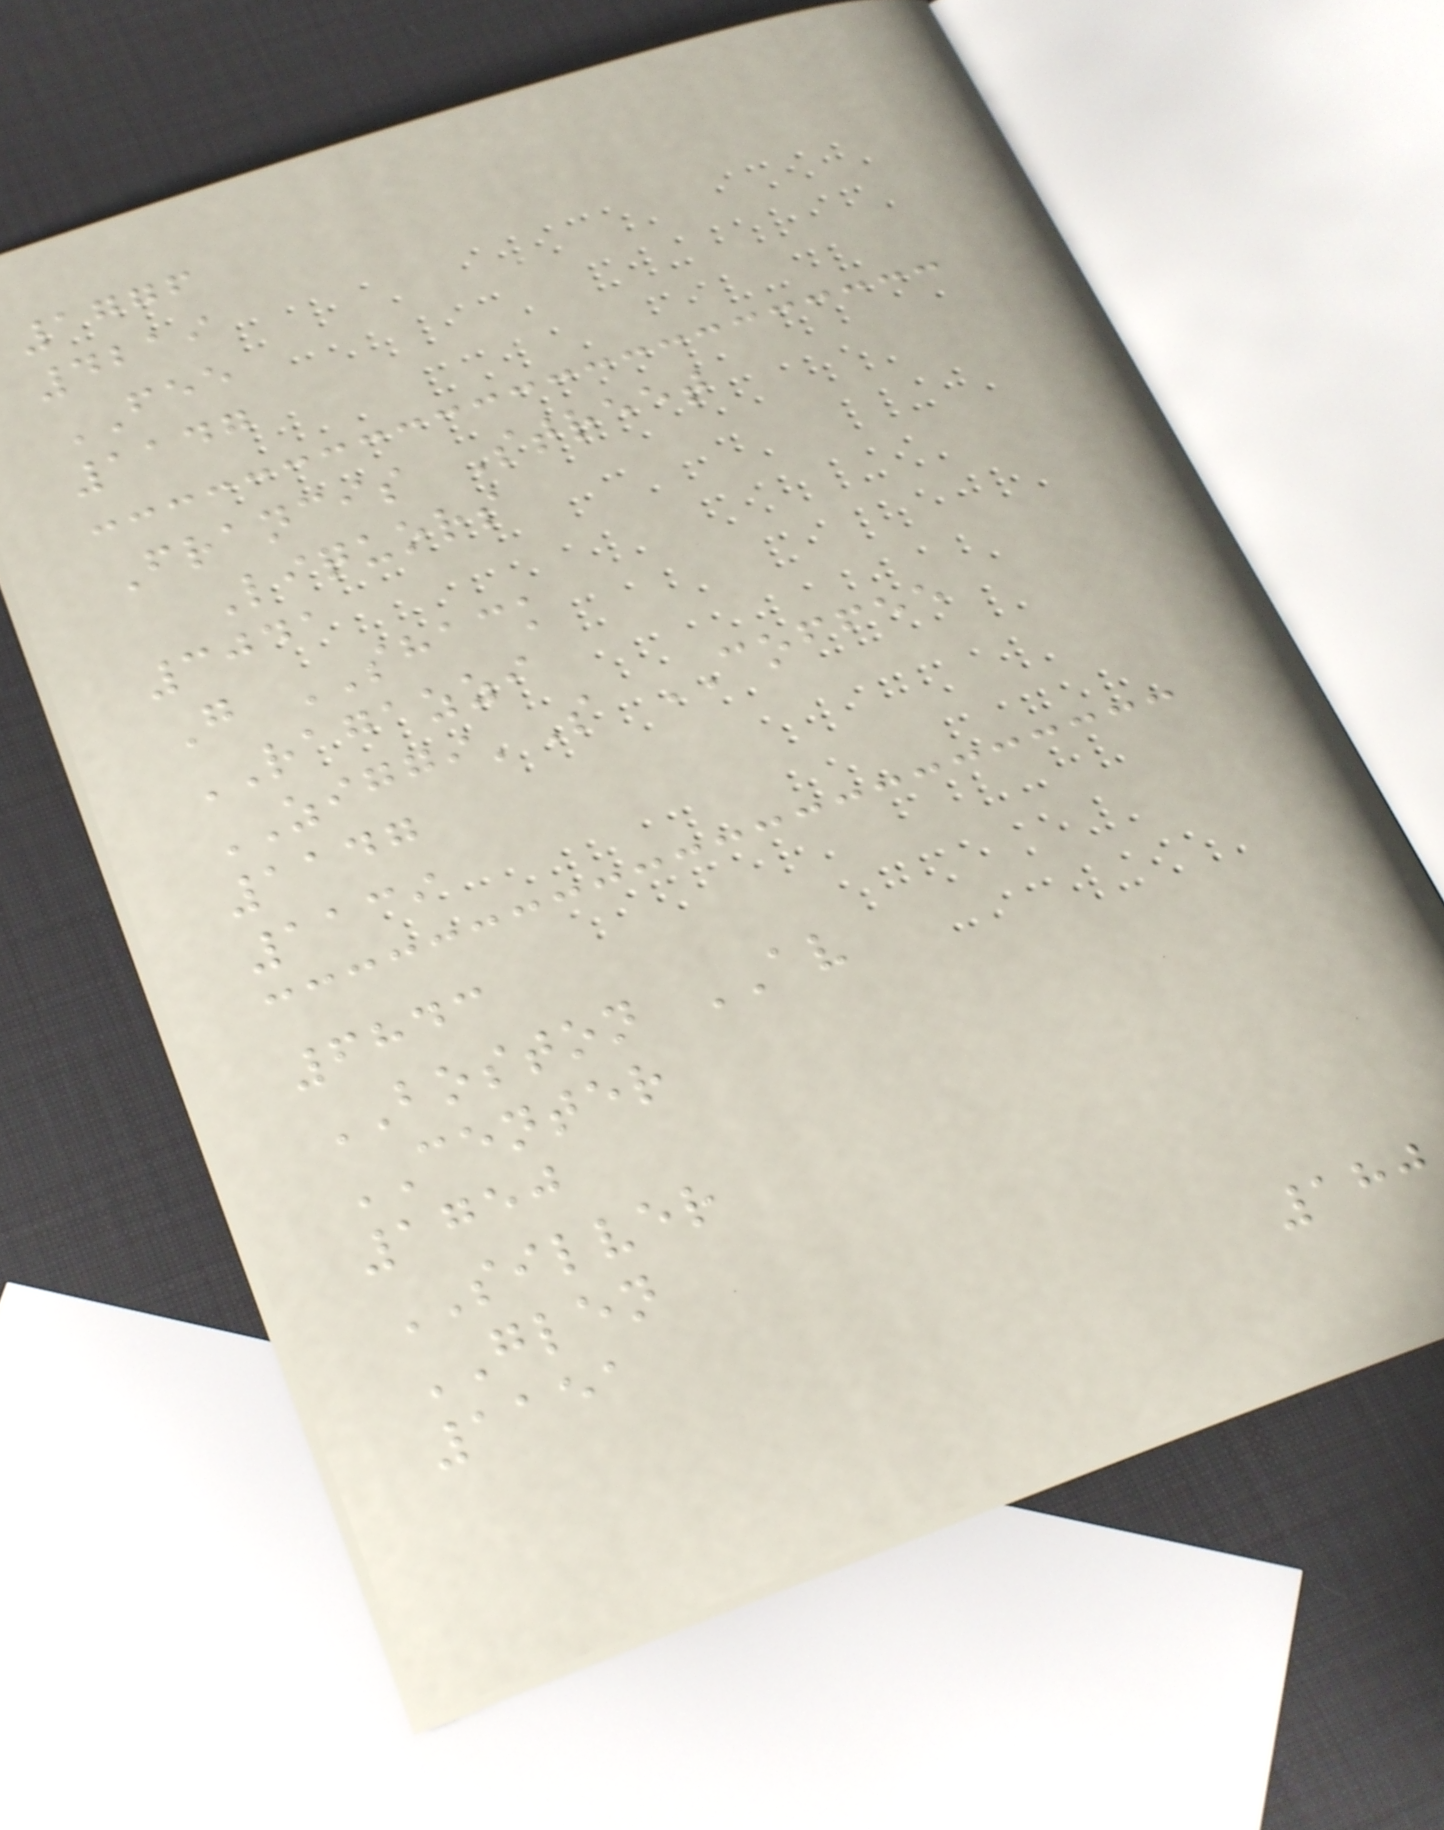1776
4219
FEE
1147
Francis Street
Liquors
3041
G SHACK
RAGAZZI
ZIGGI'S COFFEE
1147
1139
6843
BOSTON AV
CENTER
1750
SILVER
GLEN
1151
180
